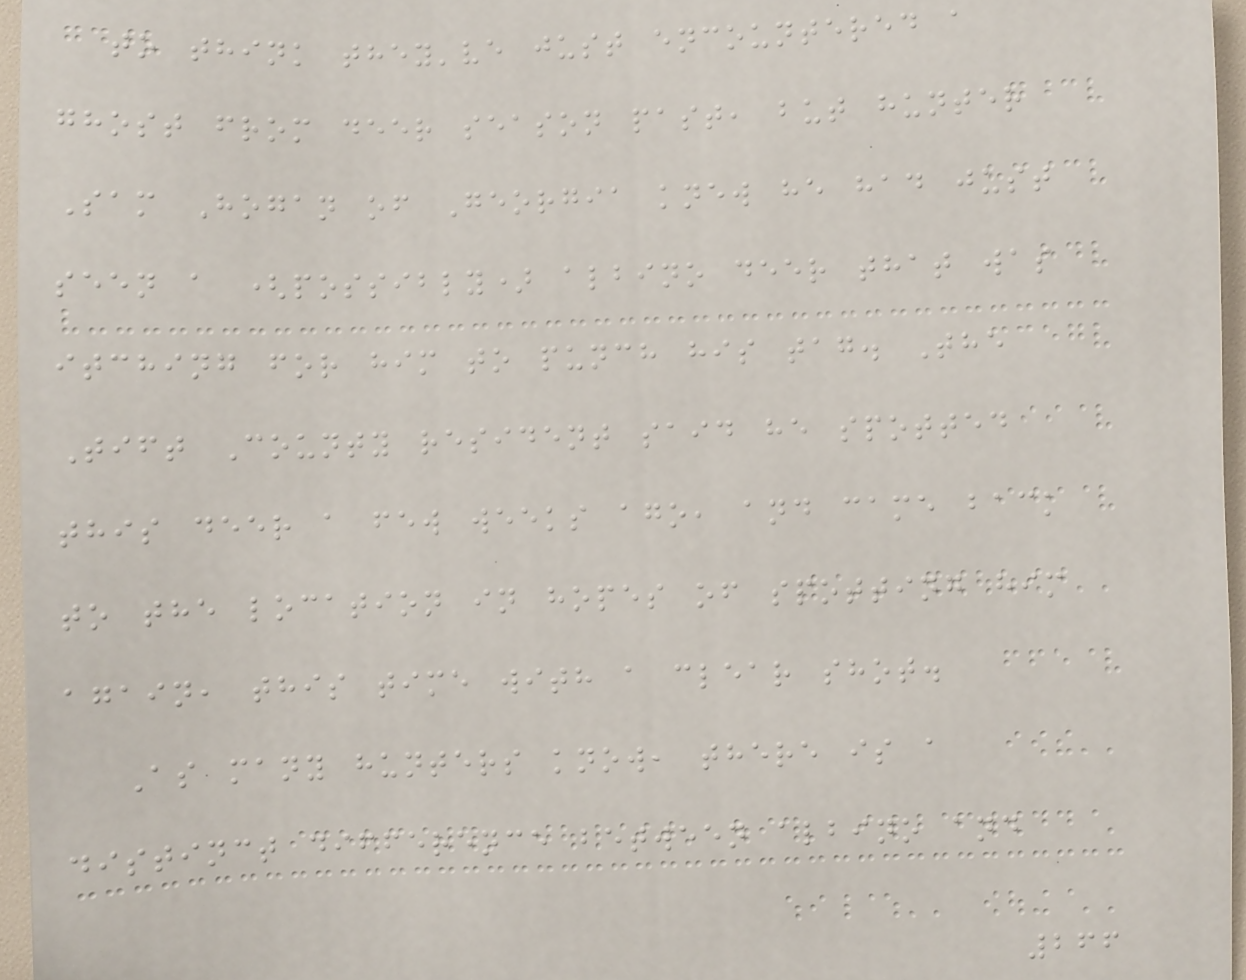to think they've just encountered a
ghost from deer season past, but hunter
Sam Hogan of Georgia knew he had just
seen a (possibly) albino deer that was
itching for him to punch his tag. The
Tift County resident said he spotted
this deer a few weeks ago, and came back
to the location in hopes of spotting him
again, this time with a clear shot.
As many hunters know, there is a
distinct difference between albino and
266
